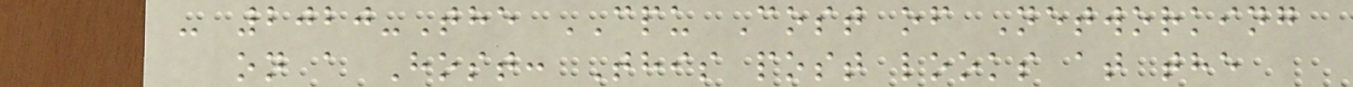- 2020-The CPU Cost of Networking
on a Host: This post looks at the
